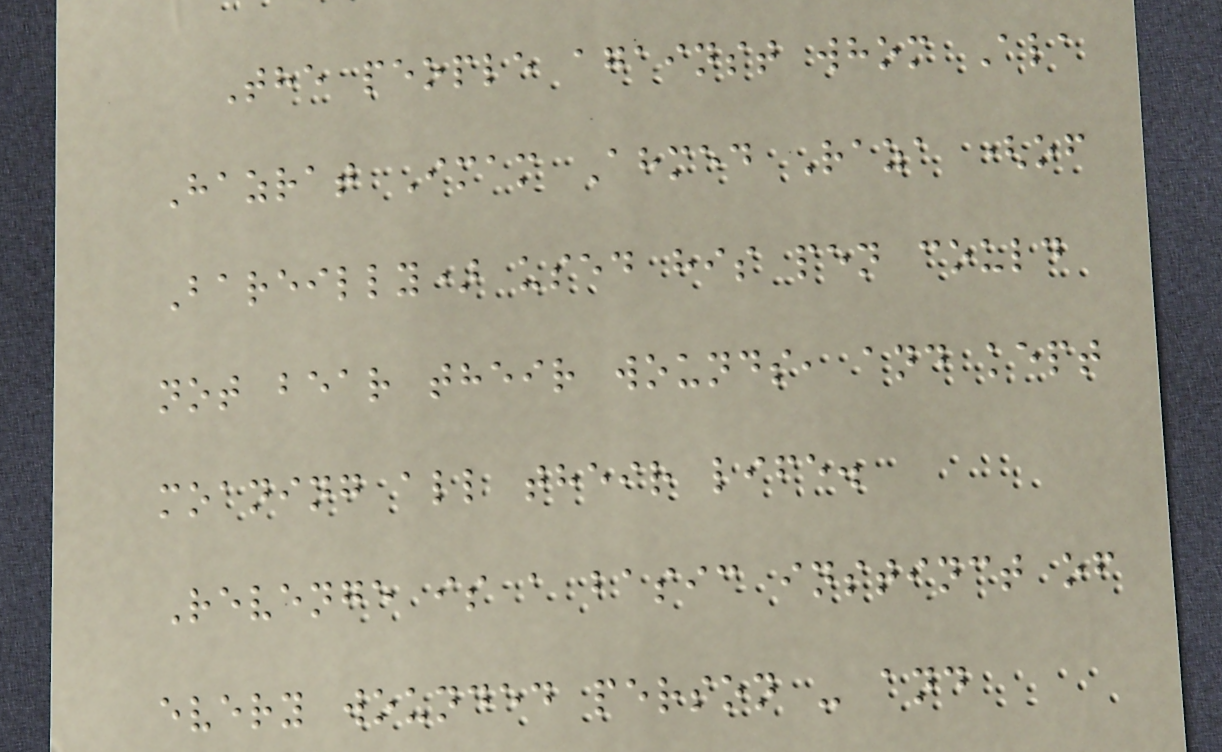The people against whom Ala
Hazrat Imam Ahmed Raza (of
Bareilly) used his pen could
not bear their wounds, and kept
moaning all their life.
Revenge is a basic instinct of
every wounded person - and
